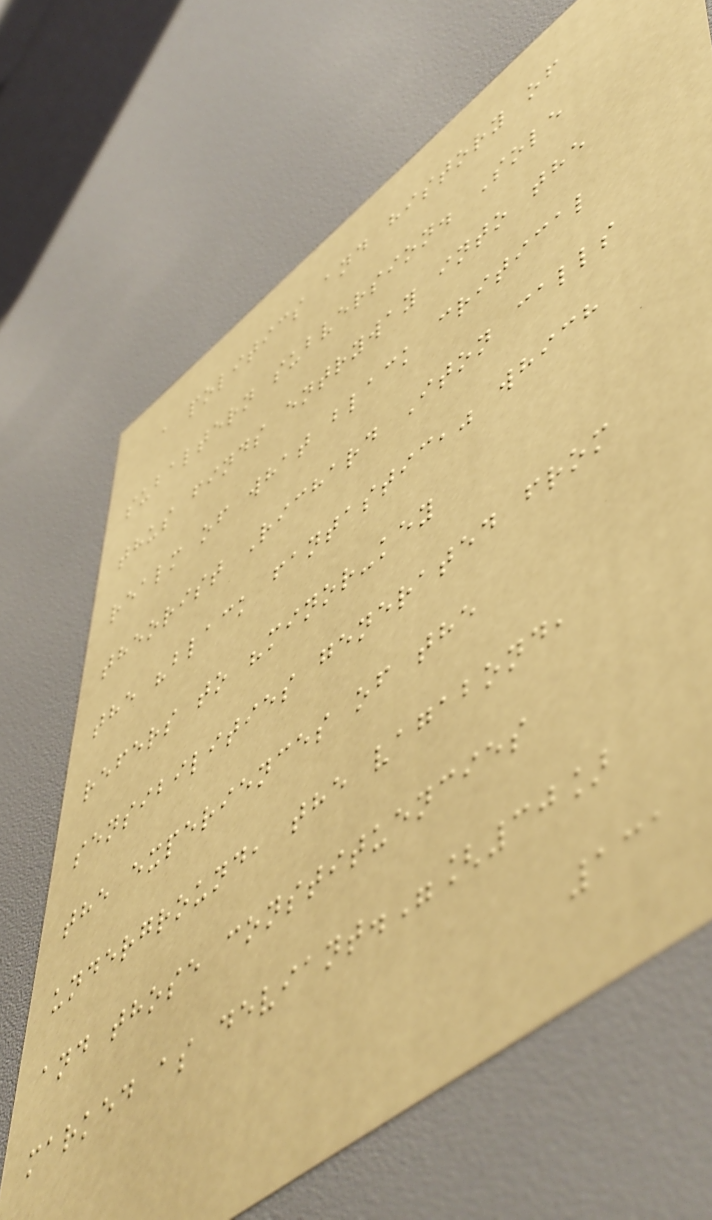a politics and history of
subaltern subversion. Sole
thus finds entryway into the
realm of what black critical
theorist Richard Iton calls
the "black fantastic," which
refers to "minor-key
sensibilities generated from
the experiences of the
underground, the vagabond,
and those constituencies
marked as deviant."[30]
131
